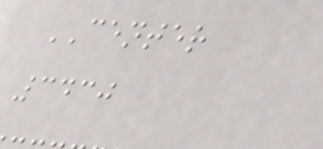CENTER
3430
